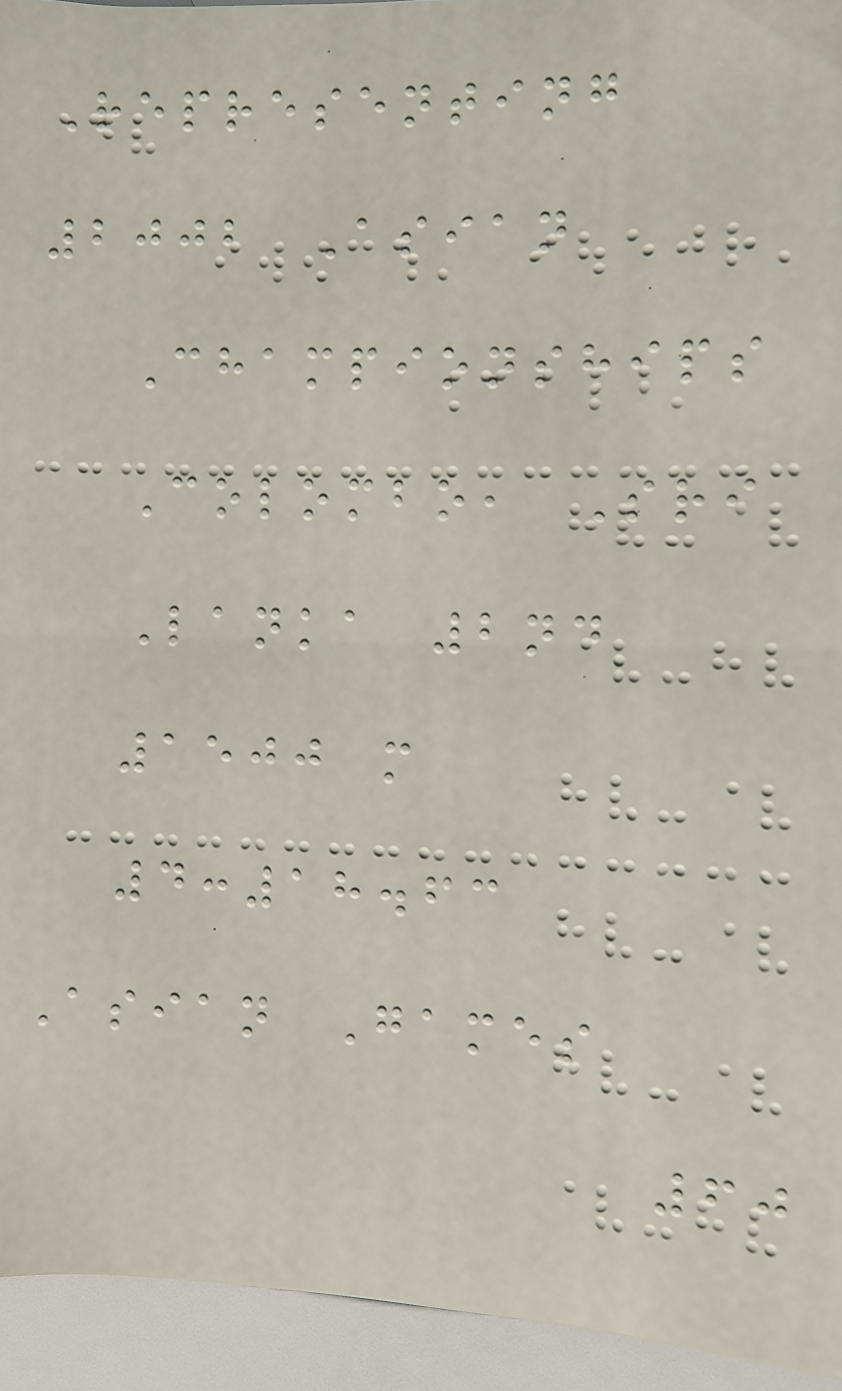Representing
2002 Asian
Championships
Colombo, Sri
Lanka 2nd
1500 m
4:18.63
Asian Games
60
